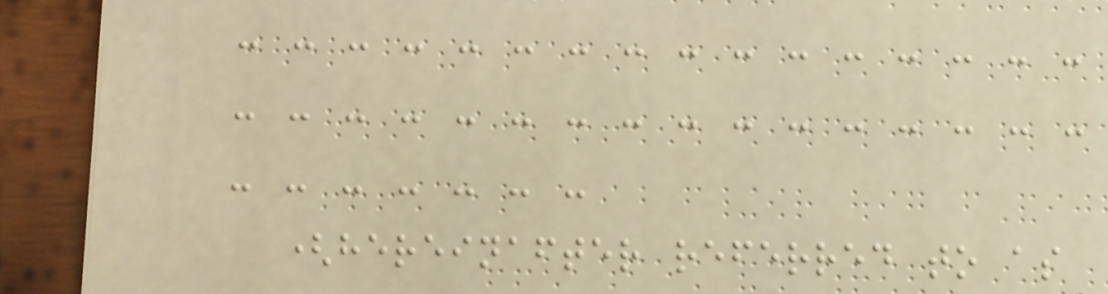- - - - - - - - - - - - - - - -
- - - - - - - - - - - - - - - -
- - - - - - -
(hereinafter referred to as
